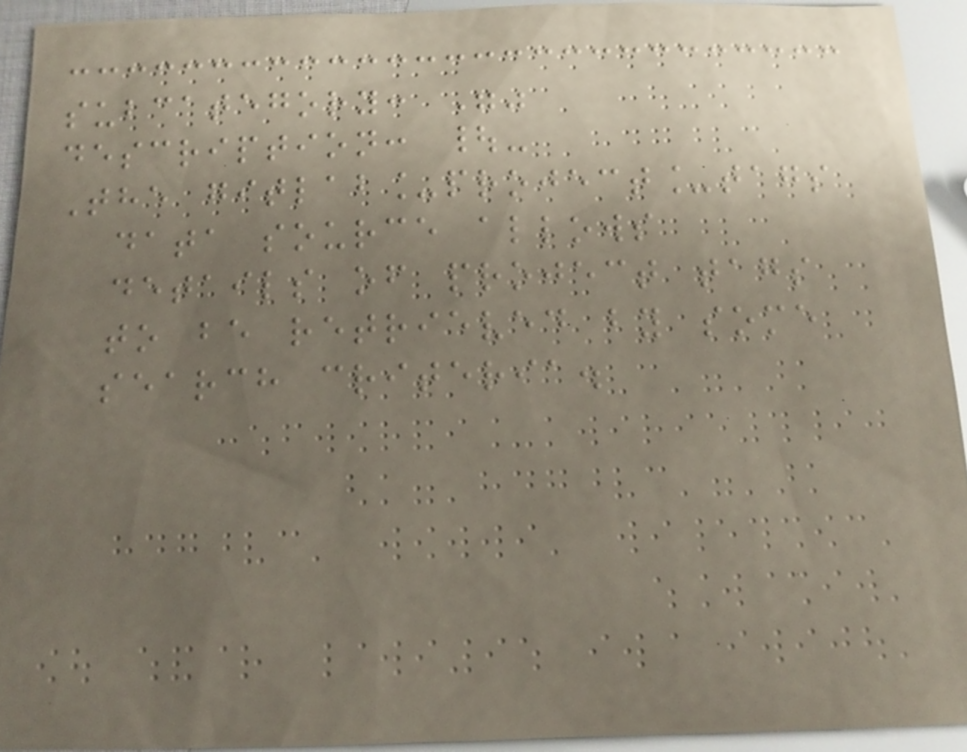subcategory: ""
description: |-
The gitlab_project_tags
data source allows
details of project tags
to be retrieved by some
search criteria.
